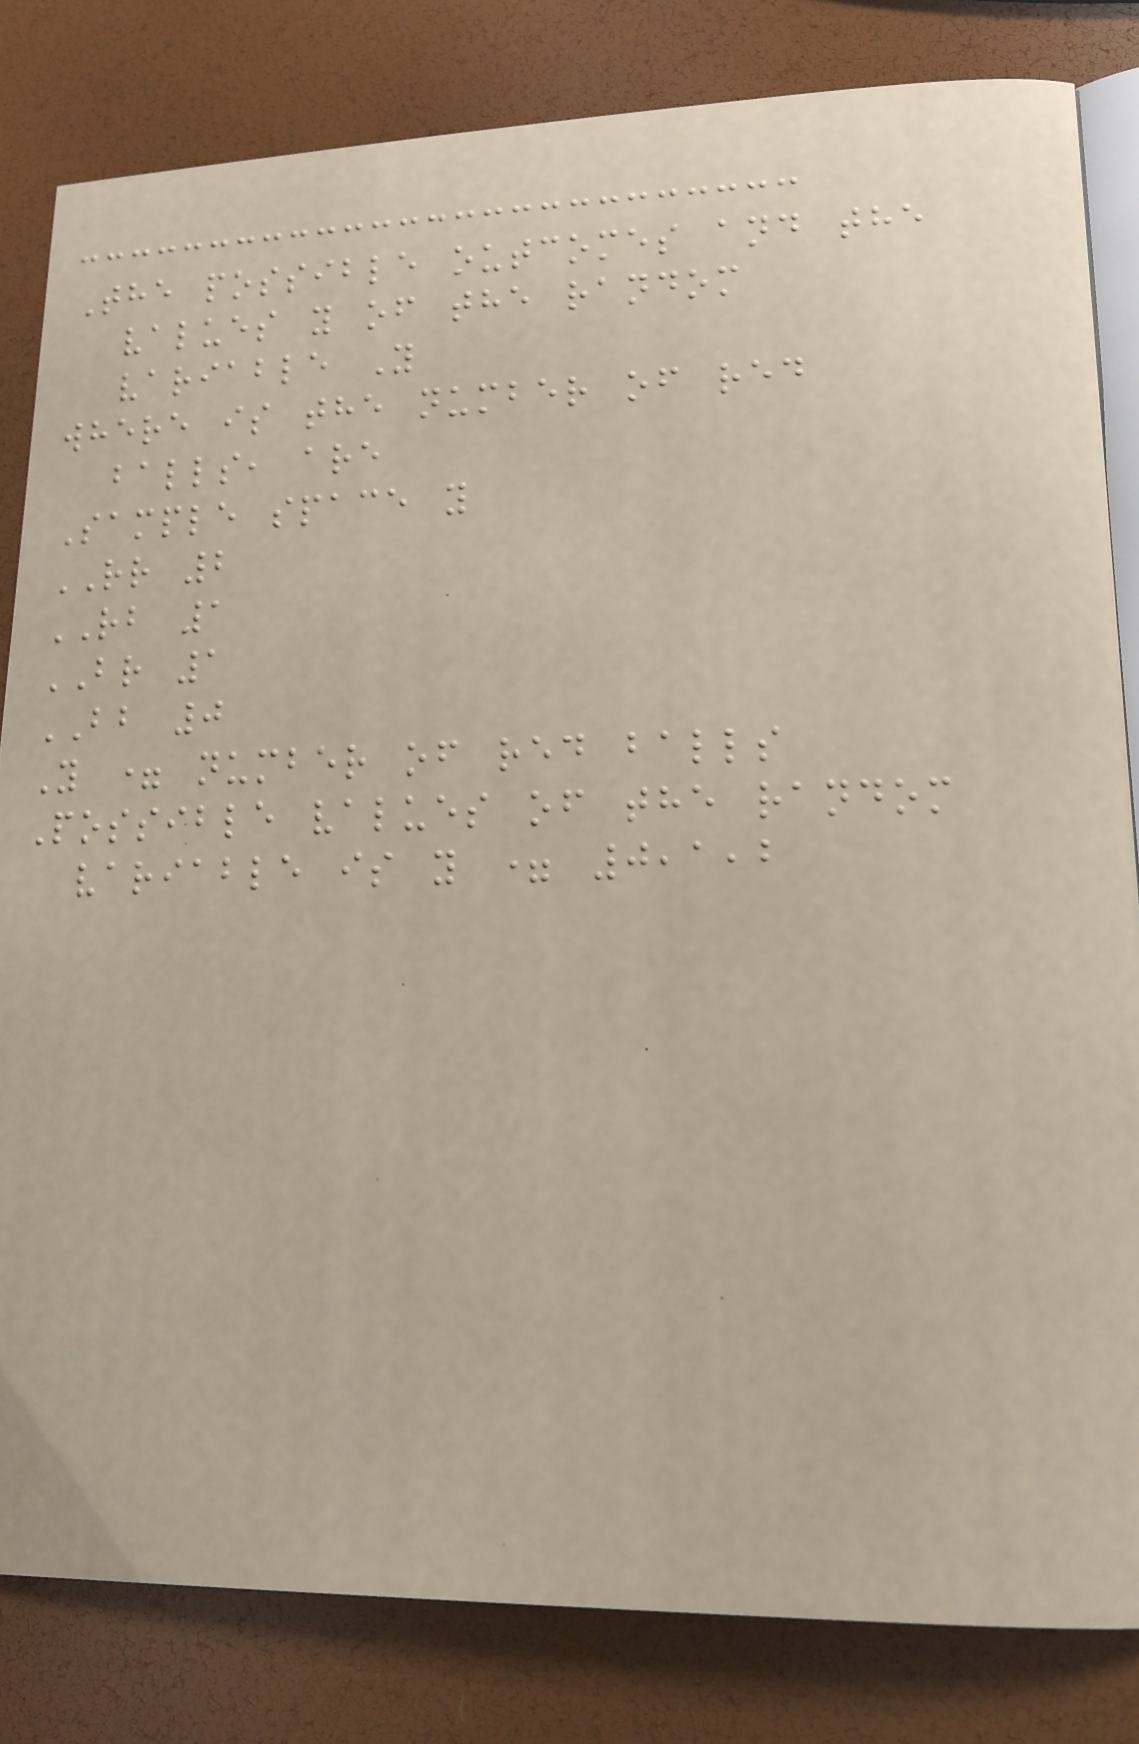The possible outcomes and the
values y of the random
variable Y
where is the number of red
balls, are
Sample space y
RR 2
RB 1
BR 1
BB 0
Y = number of red balls
Possible values of the random
variable is y = 0,1,2
